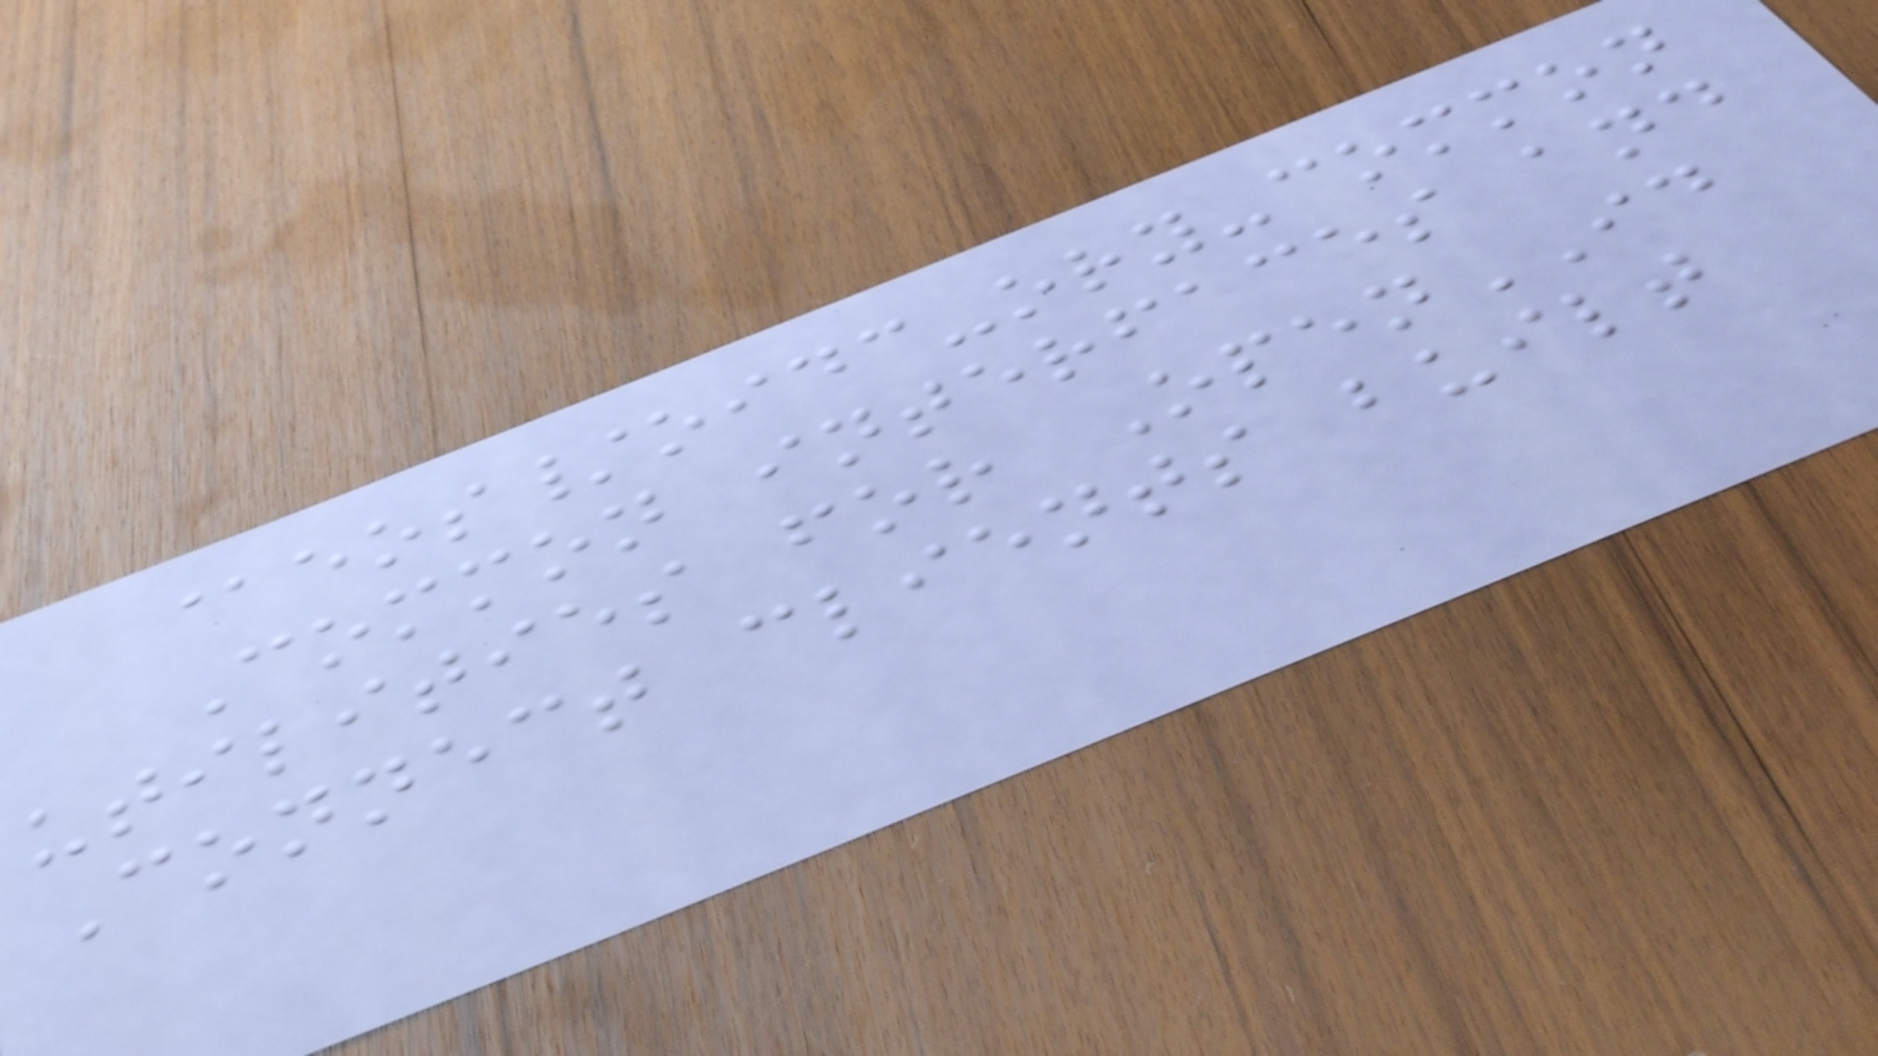@eos/oidc-ory-common
Common interfaces and
utilities for OpenID
Connect clients built
